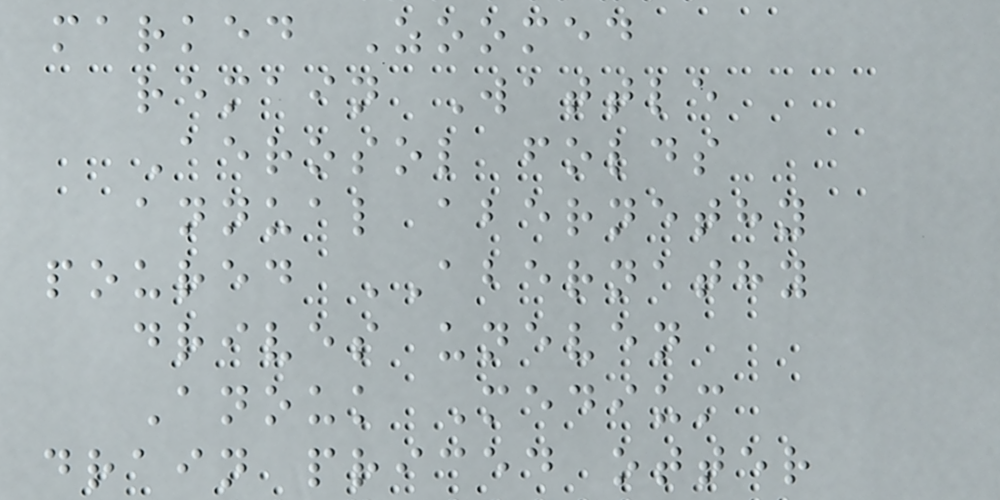marked Zoomed
remain Wattle
Aerosol folds
annual abernethy
poured ABERNATHY
drives uneven
Anouk Medium
drain priced otter
